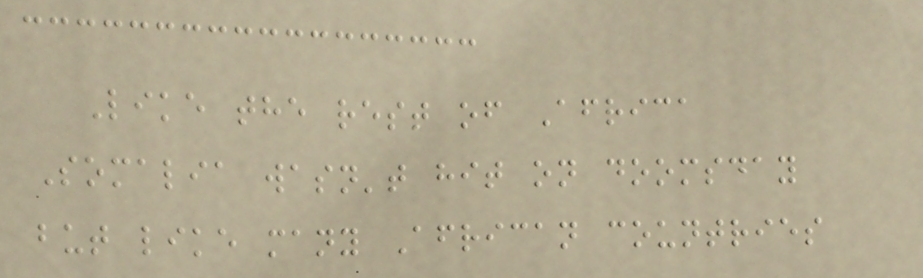Like the rest of Africa
Somalia wasn't hit on doomsday
but like many African countries
